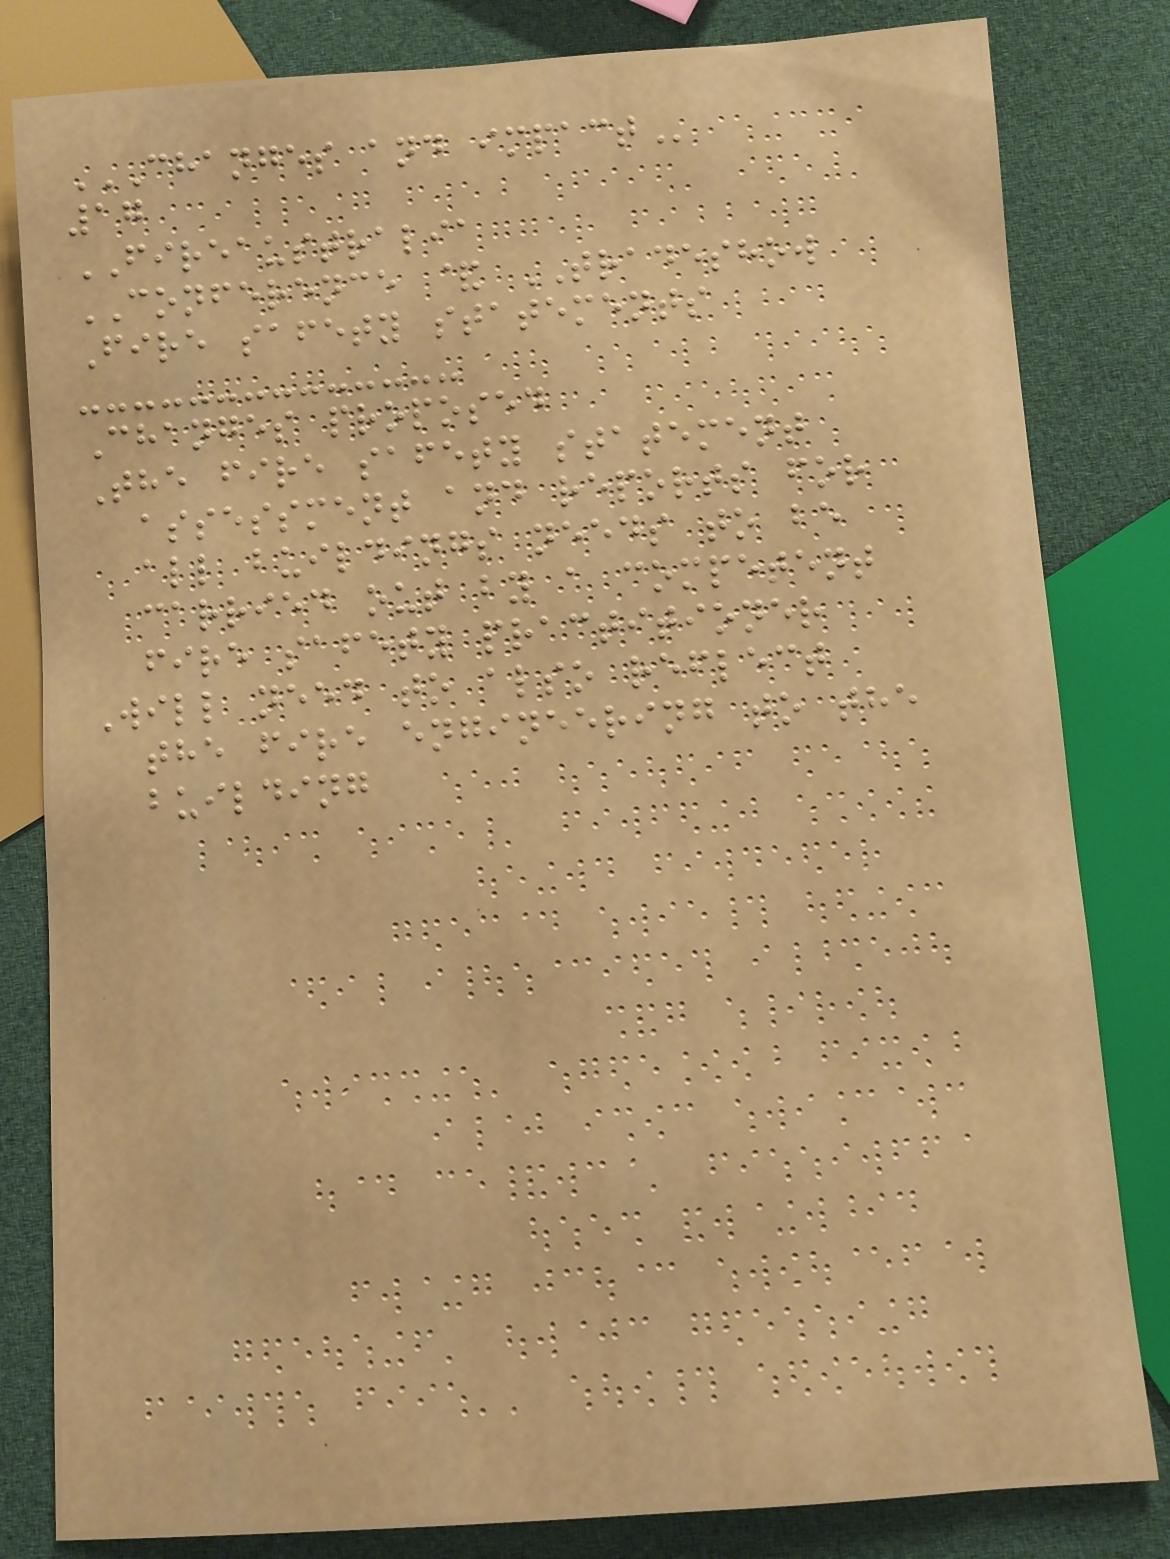CHANGES AND IMPACT
17
FIREAUSTRALIA
CONFERENCE & TRADESHOW
Fire safety statements
Changes proposed
The fire safety statement
assessment and reports for
all buildings needs to be
carried out by a competent
fire safety practitioner
Will need to also reflect
the fire engineering to the
building
